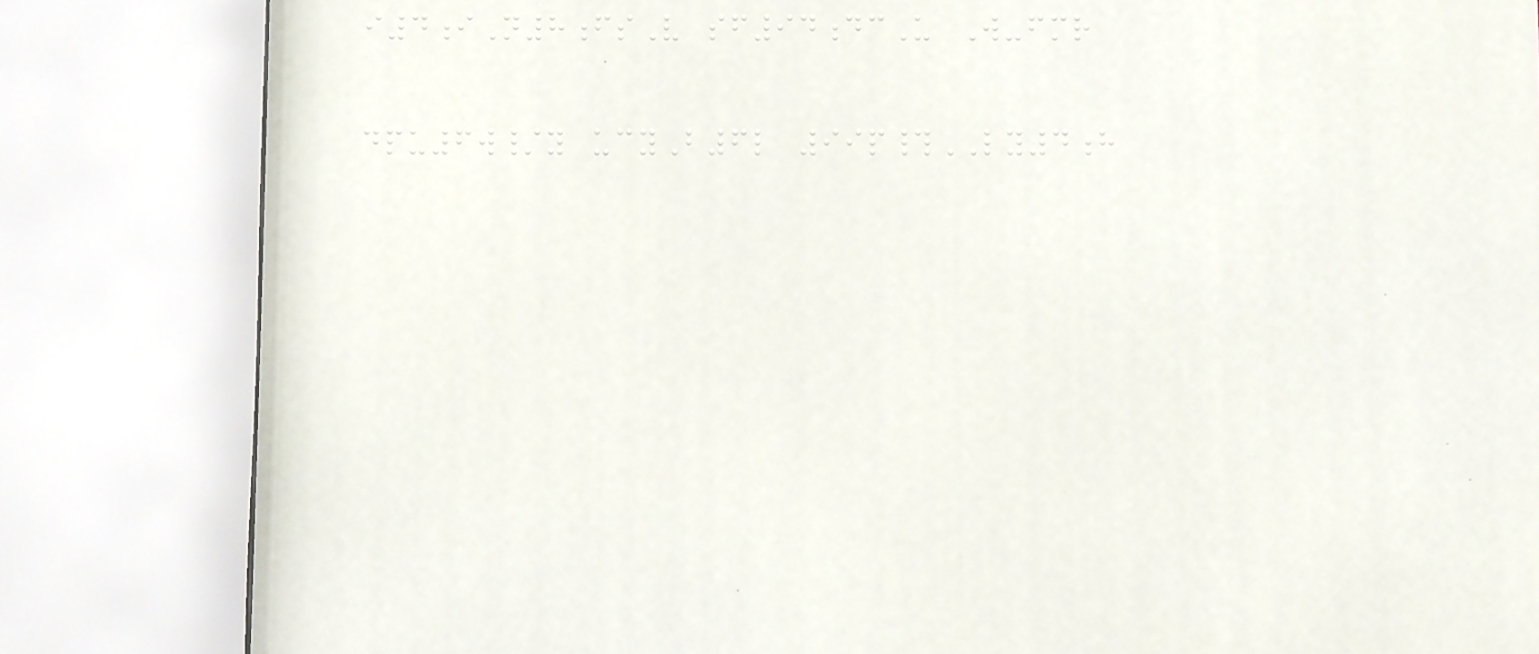i4iN8fsV sf94dcU W-fmr
dpu6w/y ucyB6l 99p#LY4h
